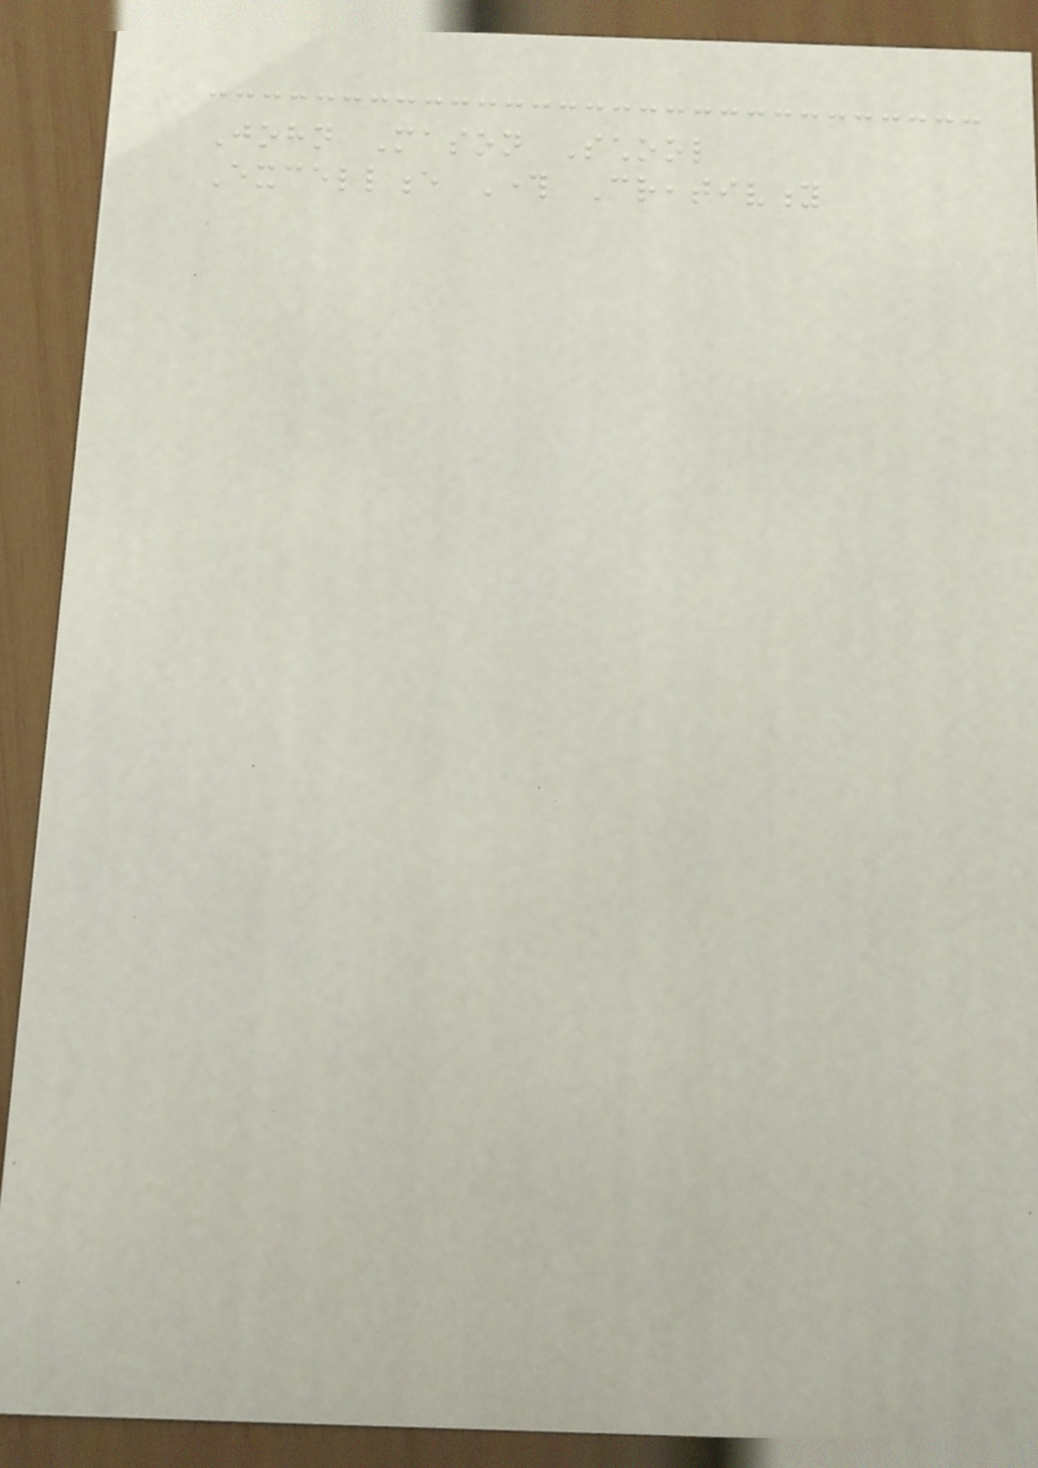John Mason School
Excellence Through Creativity
